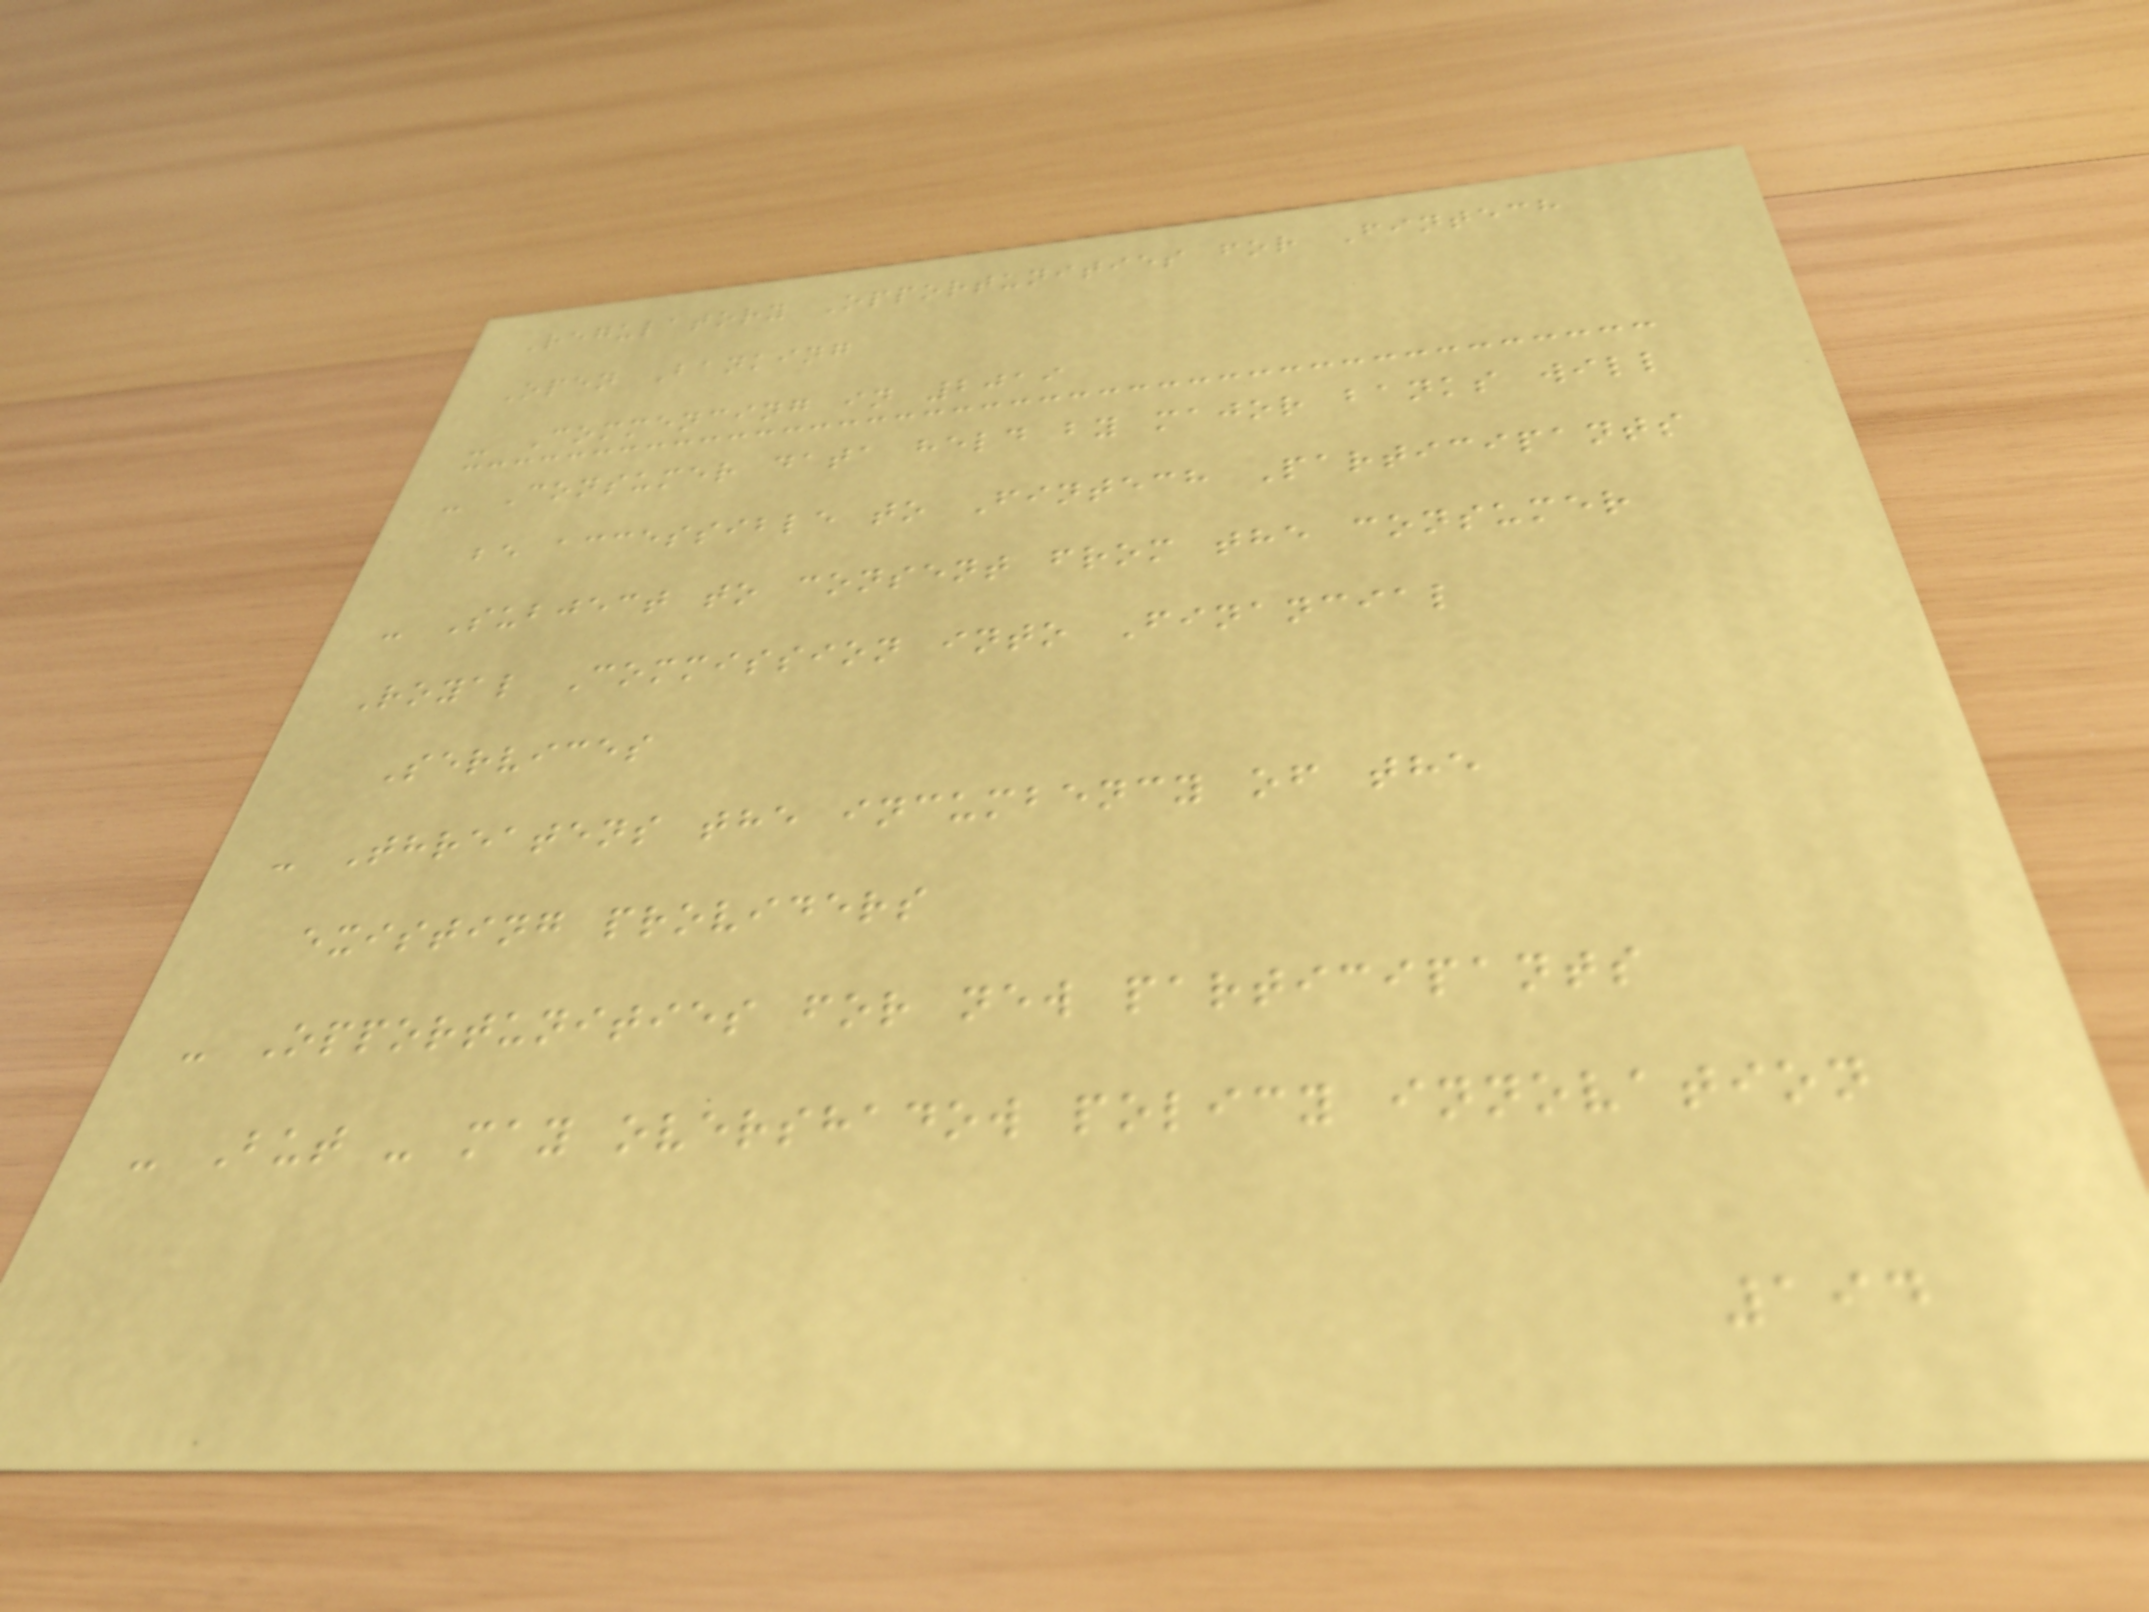Regulatory Opportunities for Fintech
Open Banking
- Commencing in 2019
- Consumer data held by major banks will
be accessible to Fintech Participants
- Subject to consent from the consumer
Royal Commission into Financial
Services
- Threatens the incumbency of the
existing providers
- Opportunities for new participants
- But - may overshadow policy innovation
194
